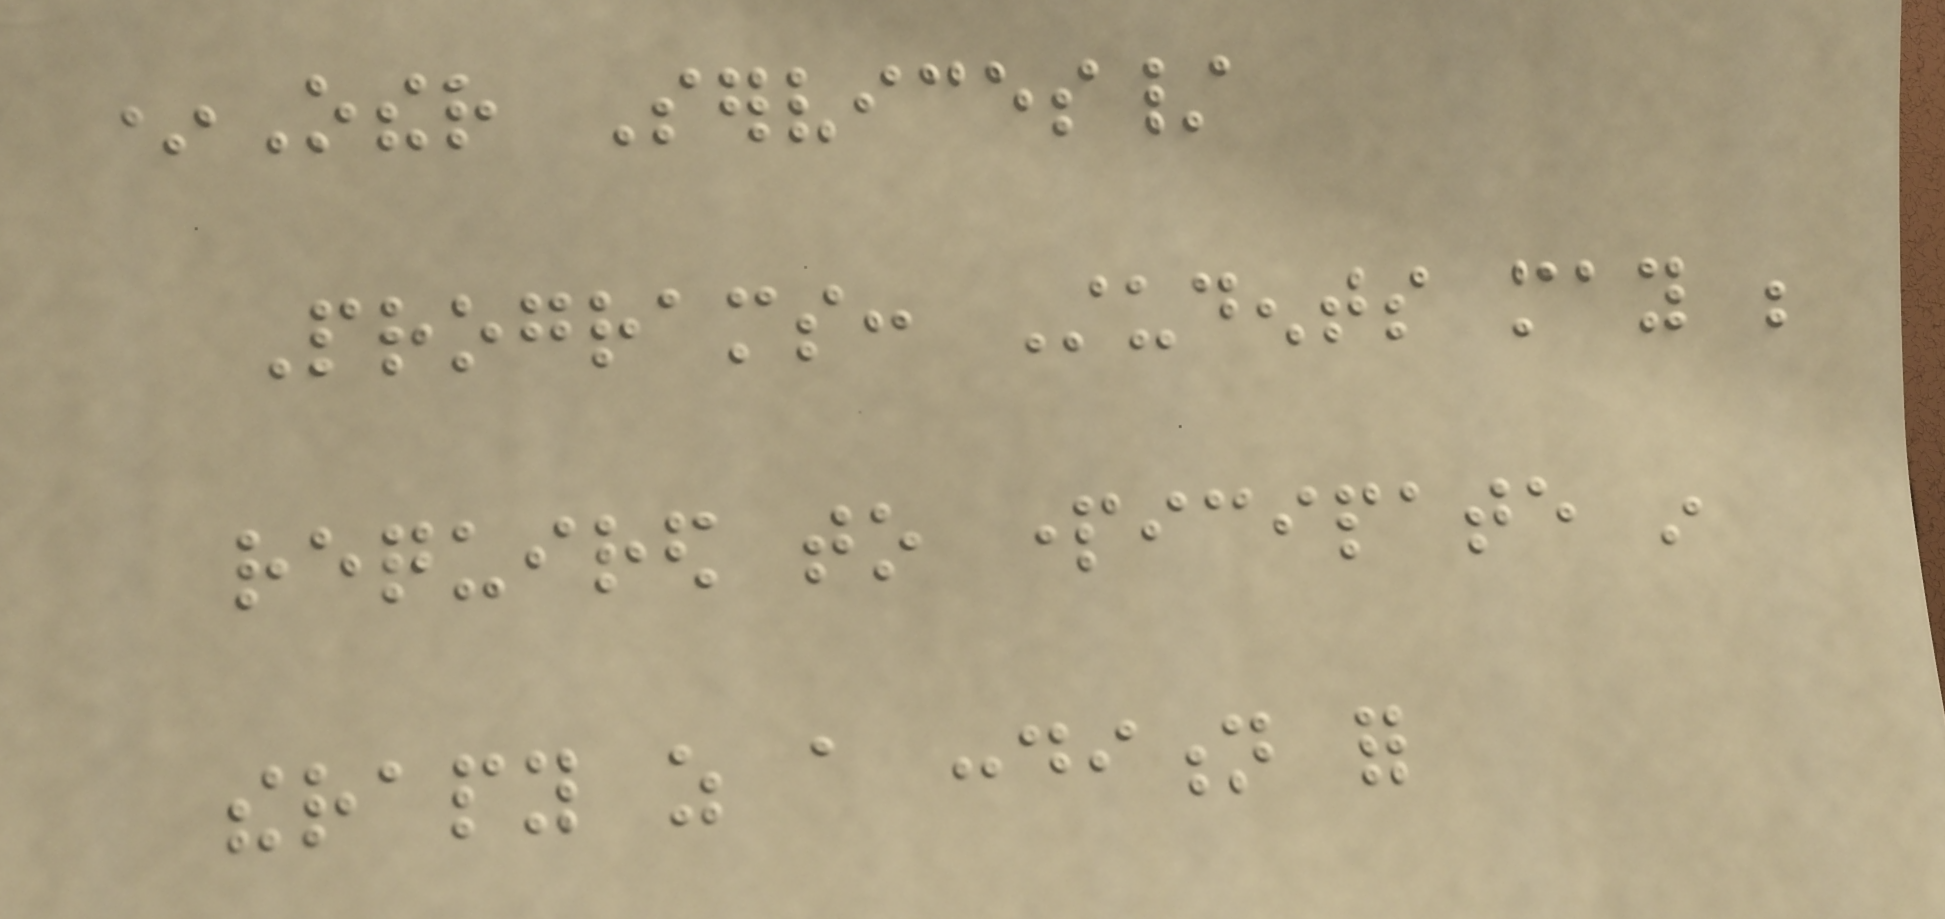*Other Services/
Programs: Students may be
required to participate in
therapy as a condition for
